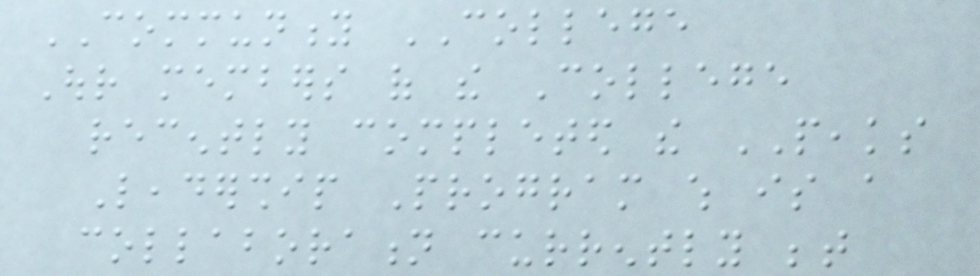COMMUNITY COLLEGE
Our members of the College
recently completed the PEAKS
Leadership Program which is a
collaboration currently between
